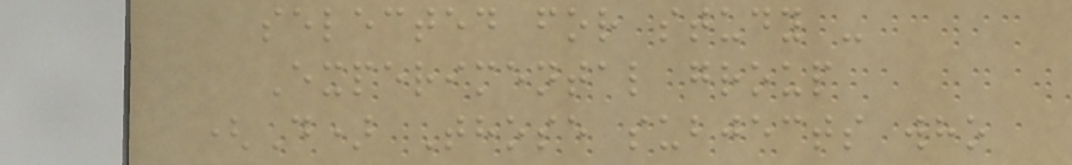selected for study -
Experimental group
(D) Those subjects who
